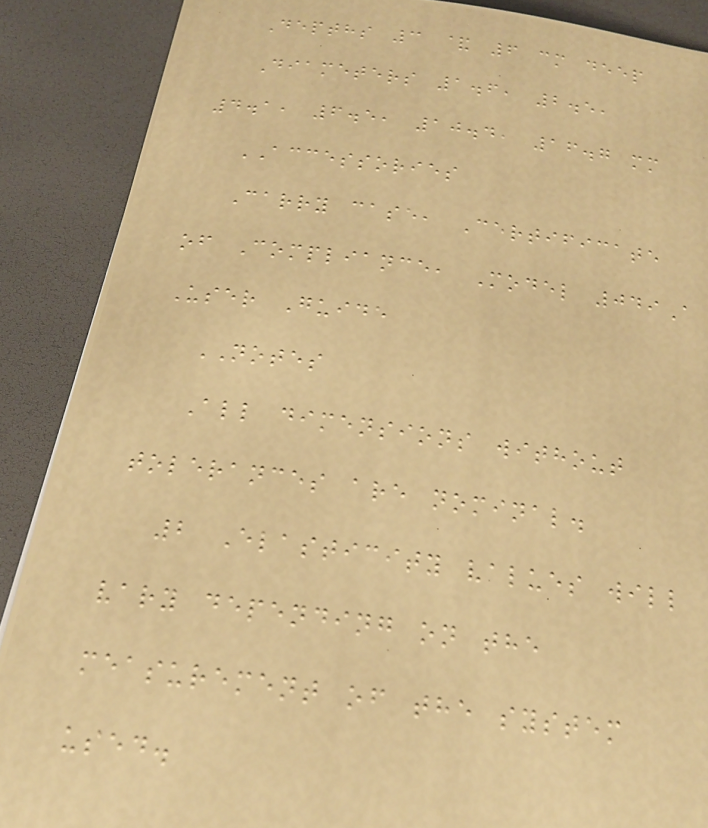Depths 3 & 6 cm deep
Diameters 1.6, 2.5,
4.1, 6.5, 10.4, 16.7 mm
ACCESSORIES
Carry case, Certificate
of Compliance, Model 049A
User Guide
NOTES
All dimensions without
tolerances are nominal.
2 Elasticity values will
vary depending on the
measurement of the system
used.
